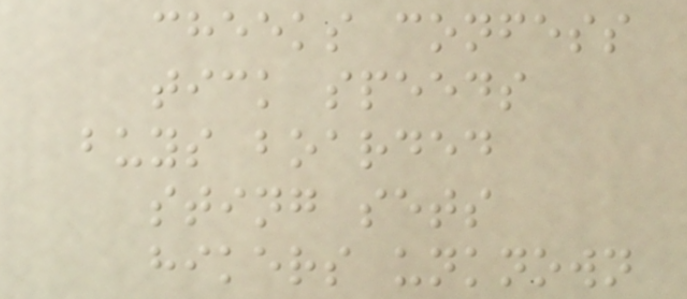cheeks confess
tick speeds
buys boarded
sting sets
hikers unknown
